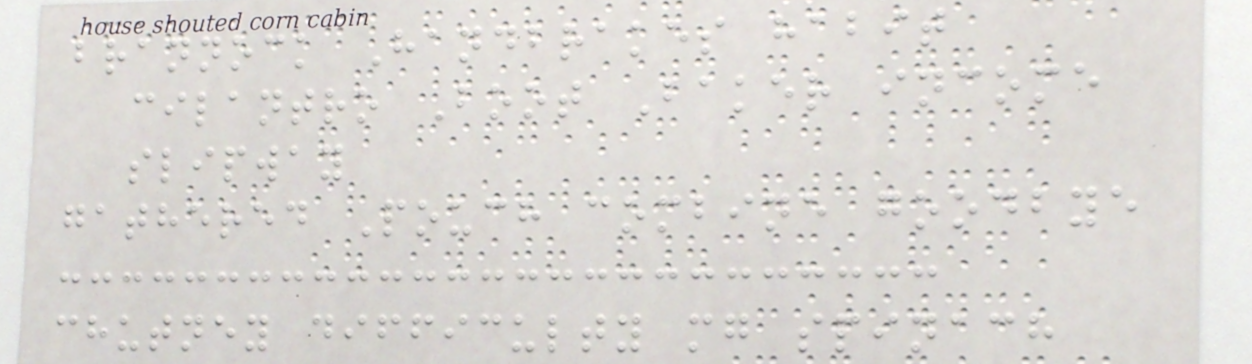brannock Handbrakes habit
cilantro Boot Baker income
slipway
gathered Pouch combine goodbye
chutney difficulty mg spinach
